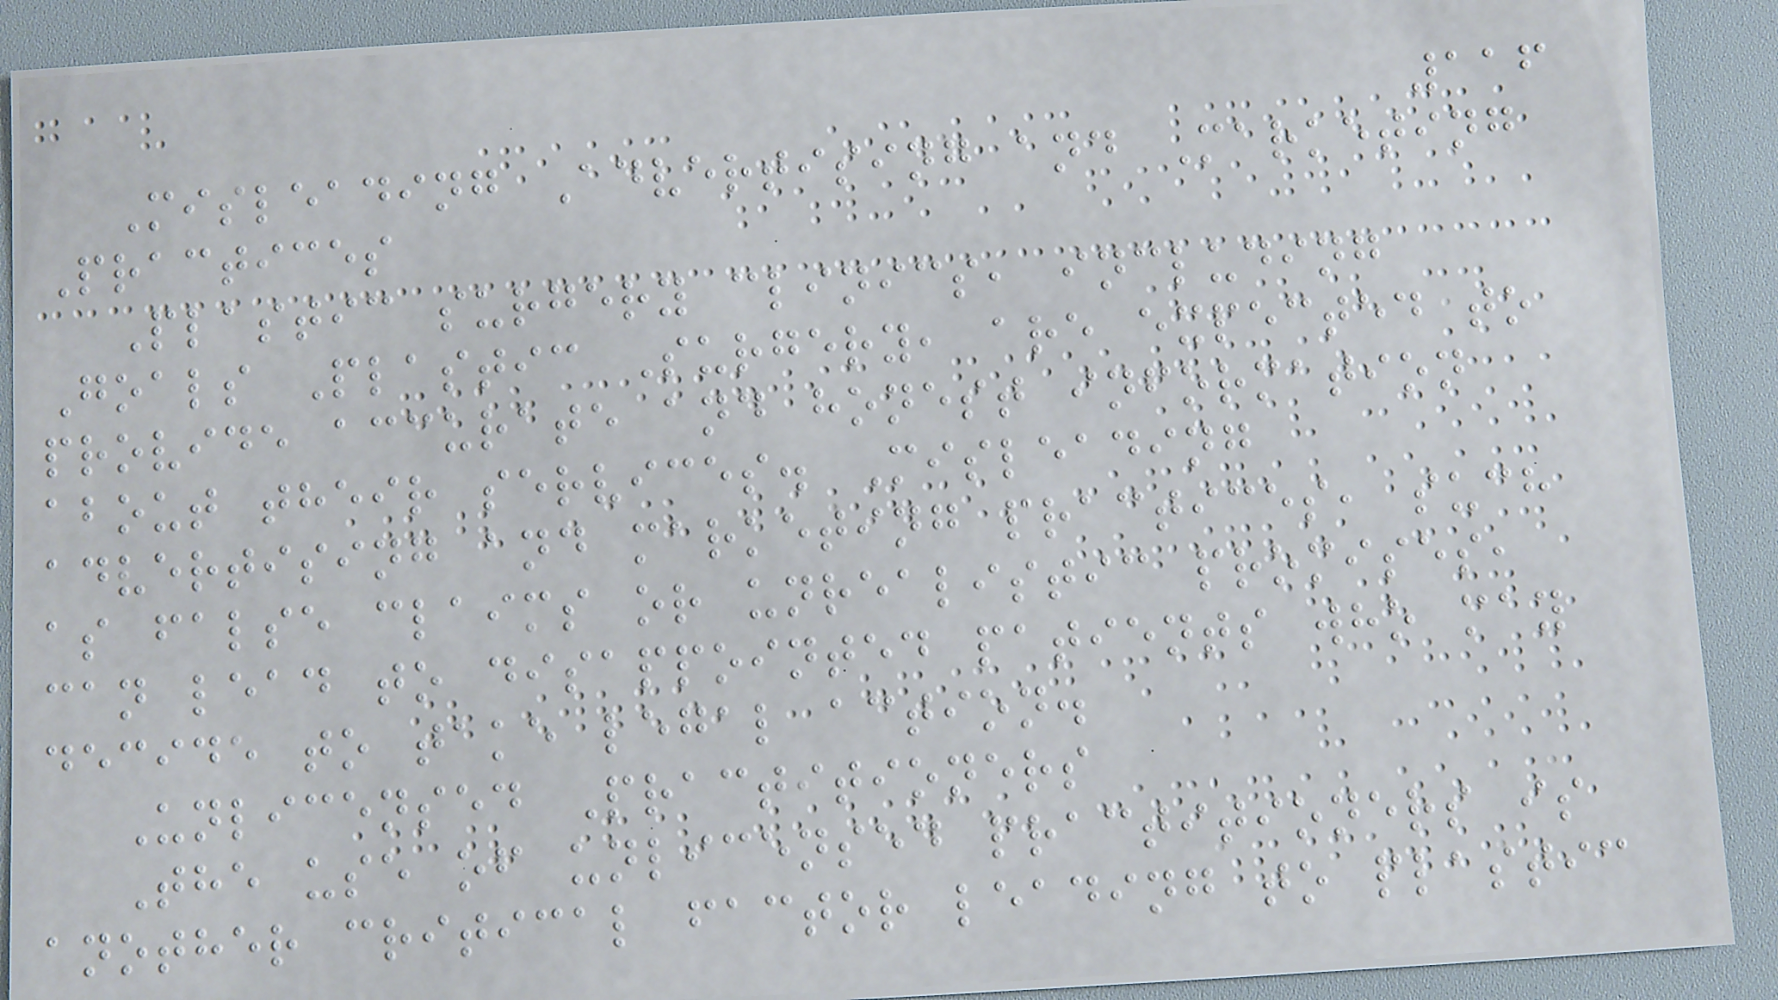116
Misleading Advertising and Marketing
Practices
Plastic surgery clinics, including
Goals Plastic Surgery, are expected to
provide accurate and honest information
about their services. Misleading
advertising and marketing practices, such
as false claims or unrealistic promises,
can lead to disappointed patients who may
decide to take legal action.
Unlicensed Practitioners
The use of unlicensed practitioners is
another critical factor leading to plastic
